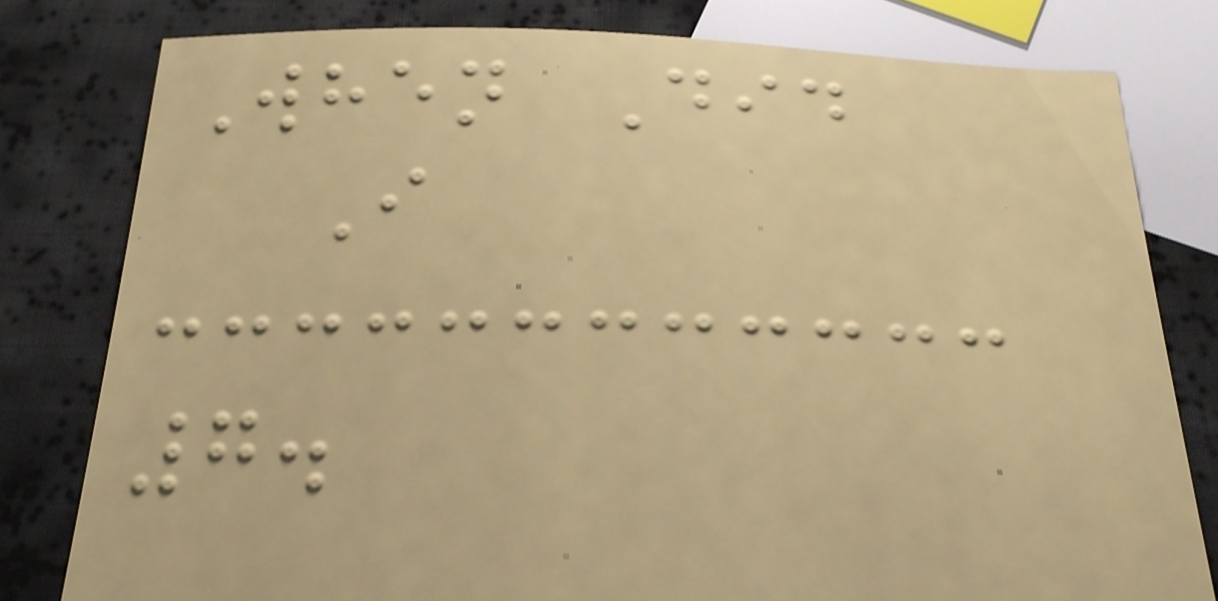When Did
I
7.
